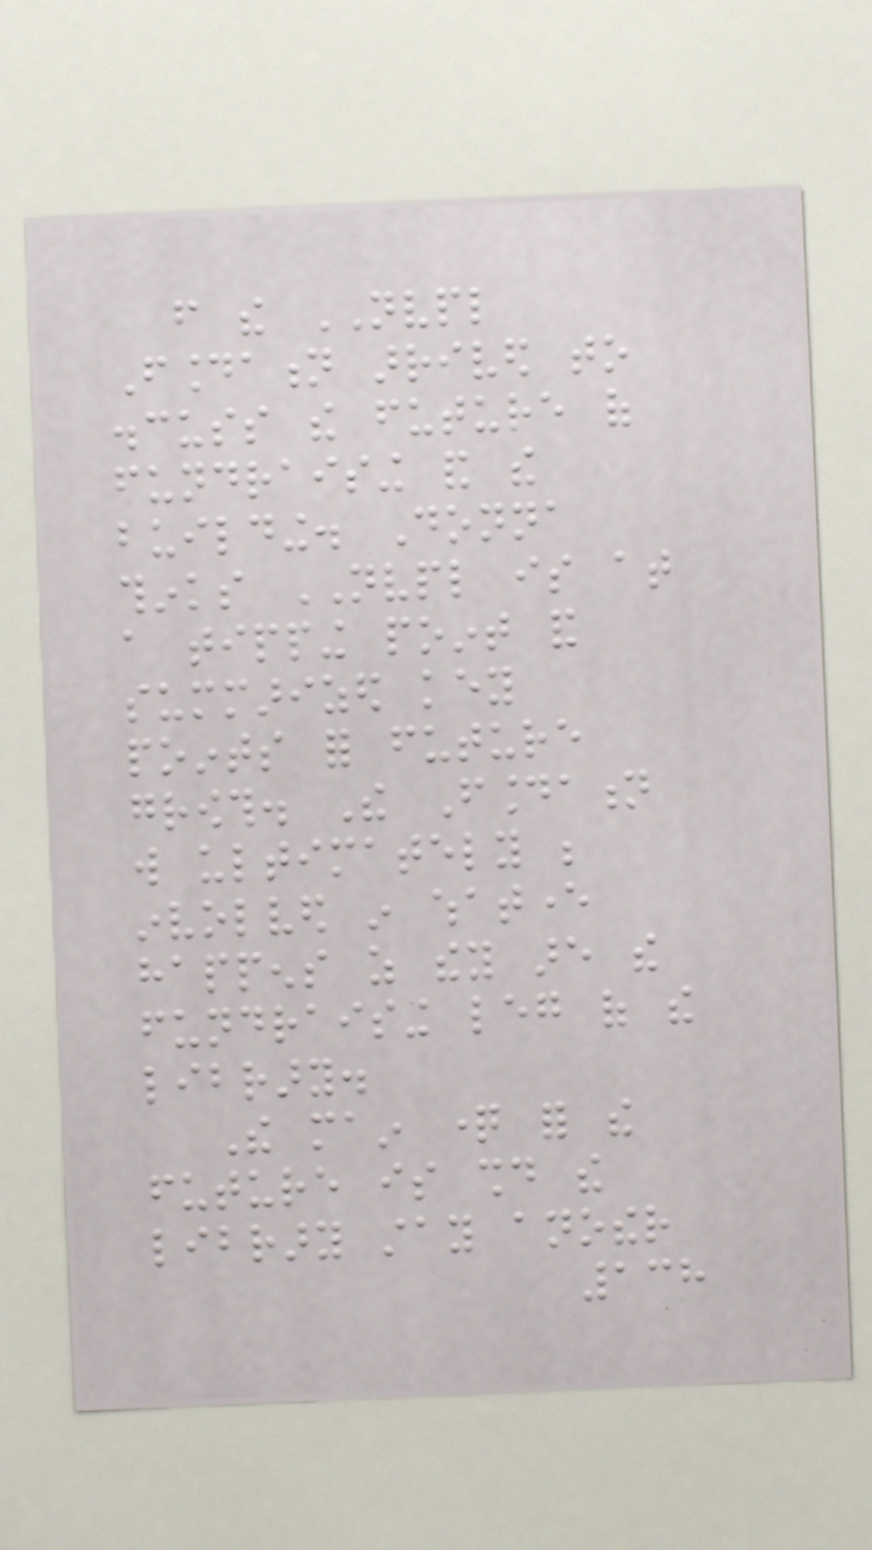from the NVPL
Foundation arrived to
discuss the future of
fundraising and the
building. Donna
thinks NVPL is at
a tipping point and
summarized key
points for future
growth. The Foundation
will ultimately be
involved in whatever
happens as they are the
fundraising leg of the
library.
The main question for the
future is should the
library stay another
138
